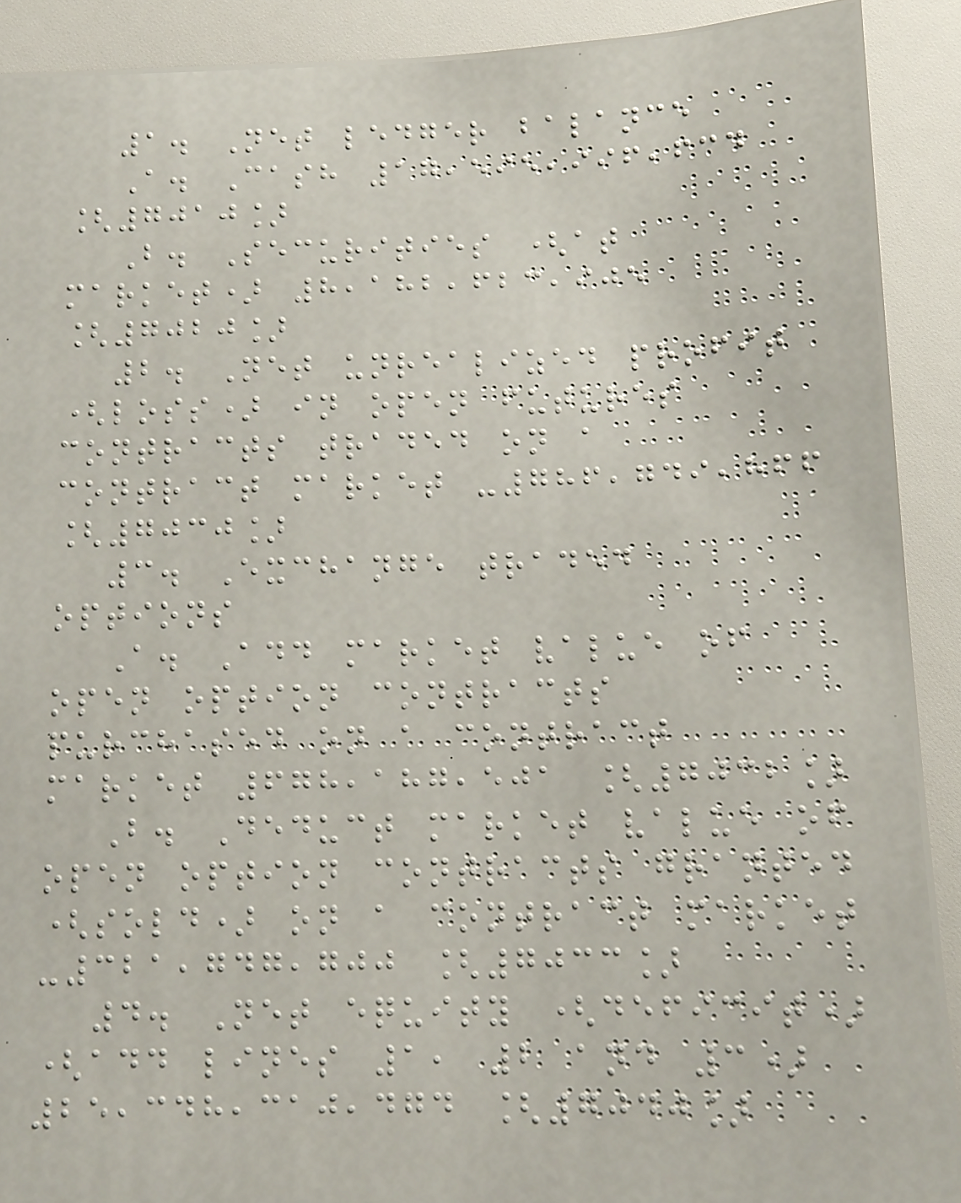1. Net ledger balance
A. Cash 17,595,996,634
[7010]
B. Securities (at
market) 8,182,623,905
[7020]
2. Net unrealized profit
(loss) in open futures
contracts traded on a
contract market -786,749,866
[7030]
3. Exchange traded
options
A. Add market value of
open option contracts
purchased on a contract
market 678,187,501 [7032]
B. Deduct market value of
open option contracts granted
(sold) on a contract market
-321,747,700 [7033]
4. Net equity (deficit)
(add lines 1, 2 and 3)
25,348,310,474 [7040]
